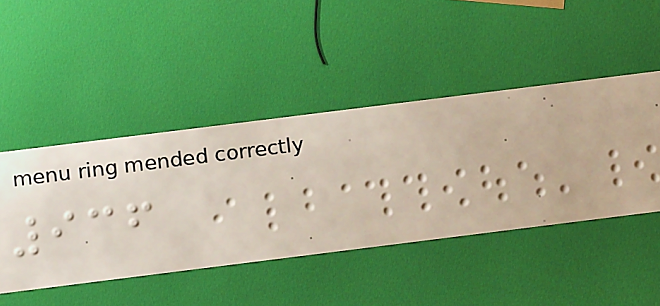936
